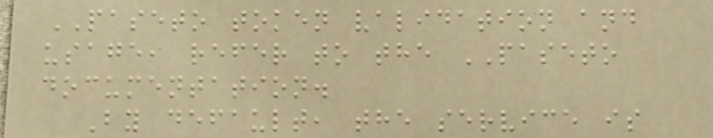PASETO token validation and
usage, refer to the PASETO
documentation.
By default, the service is
